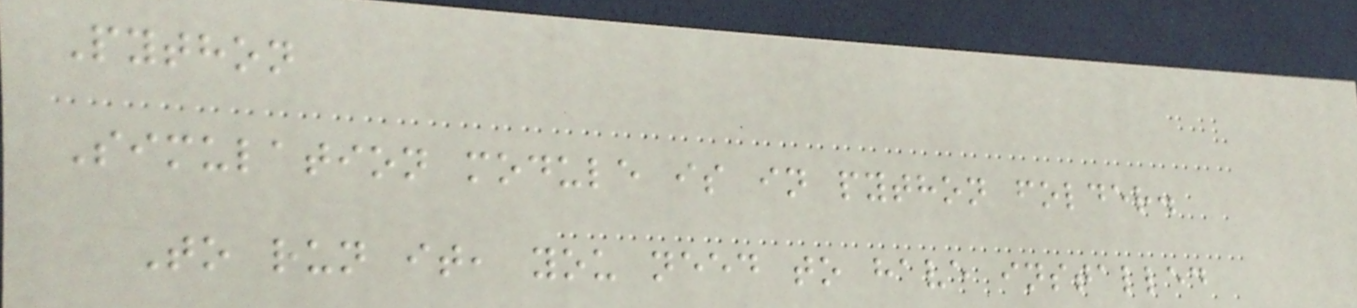Python
Simulation module is in python folder.
To run it, you need to have installed
